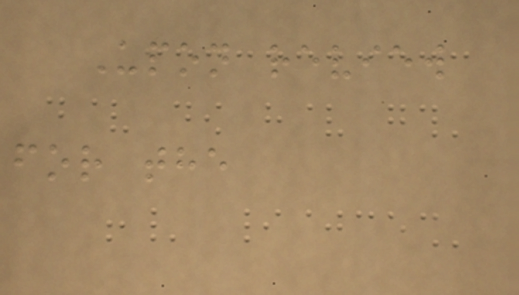Upon review
for the
